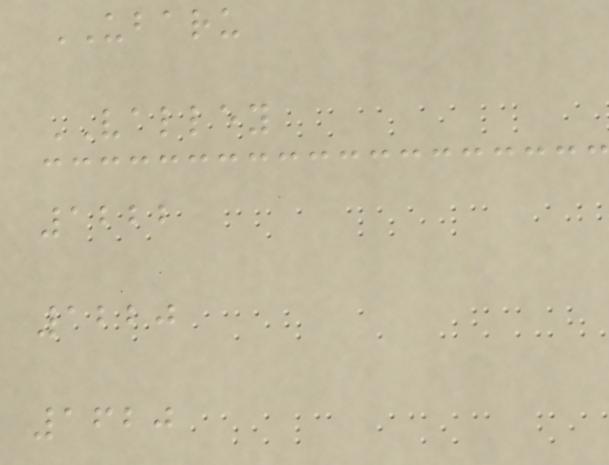UBARU
VALLEY
1222
1220
1620
